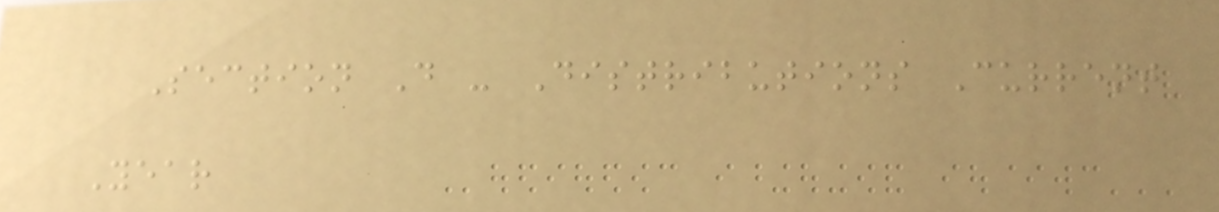Section D - Distributions Current
Year
